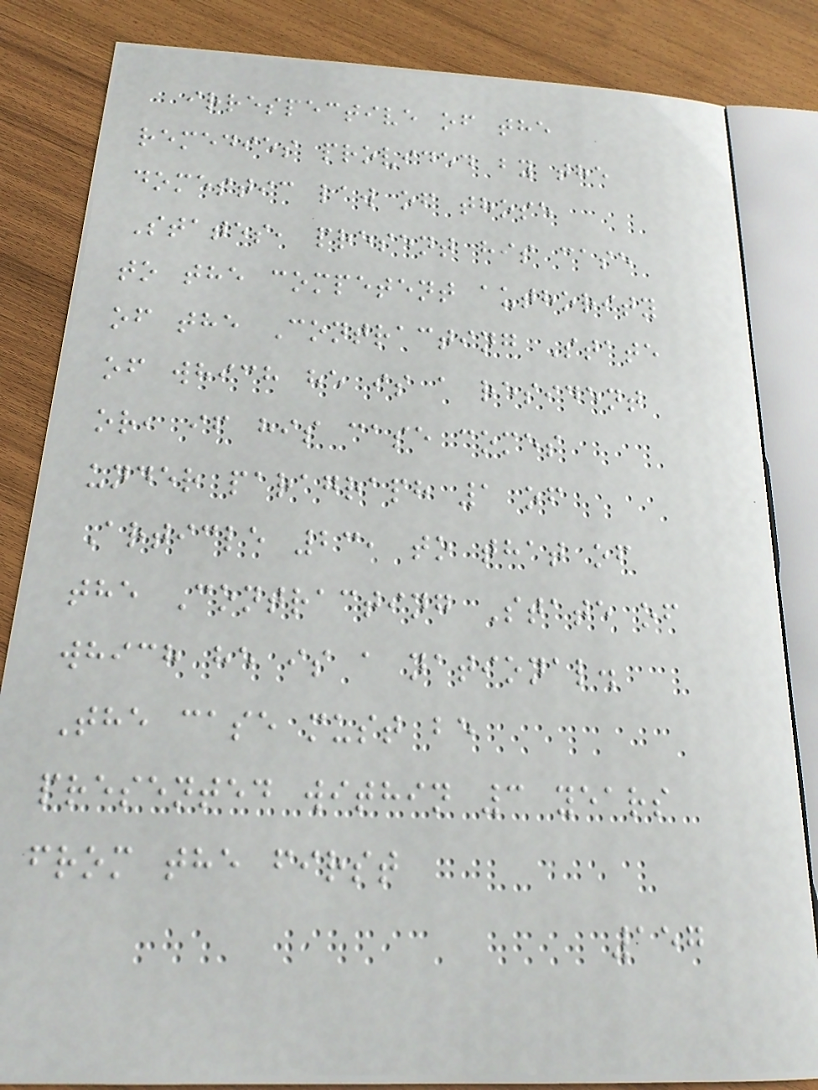irrespective of the
remedies provided by the
domestic law of those
States, present his case
to the competent authority
of the Contracting State
of which he is a resident
or, if his case comes
under paragraph 1 of
Article 23, to that of
the Contracting State of
which he is a national.
The case must be
presented within 3 years
from the first
157
